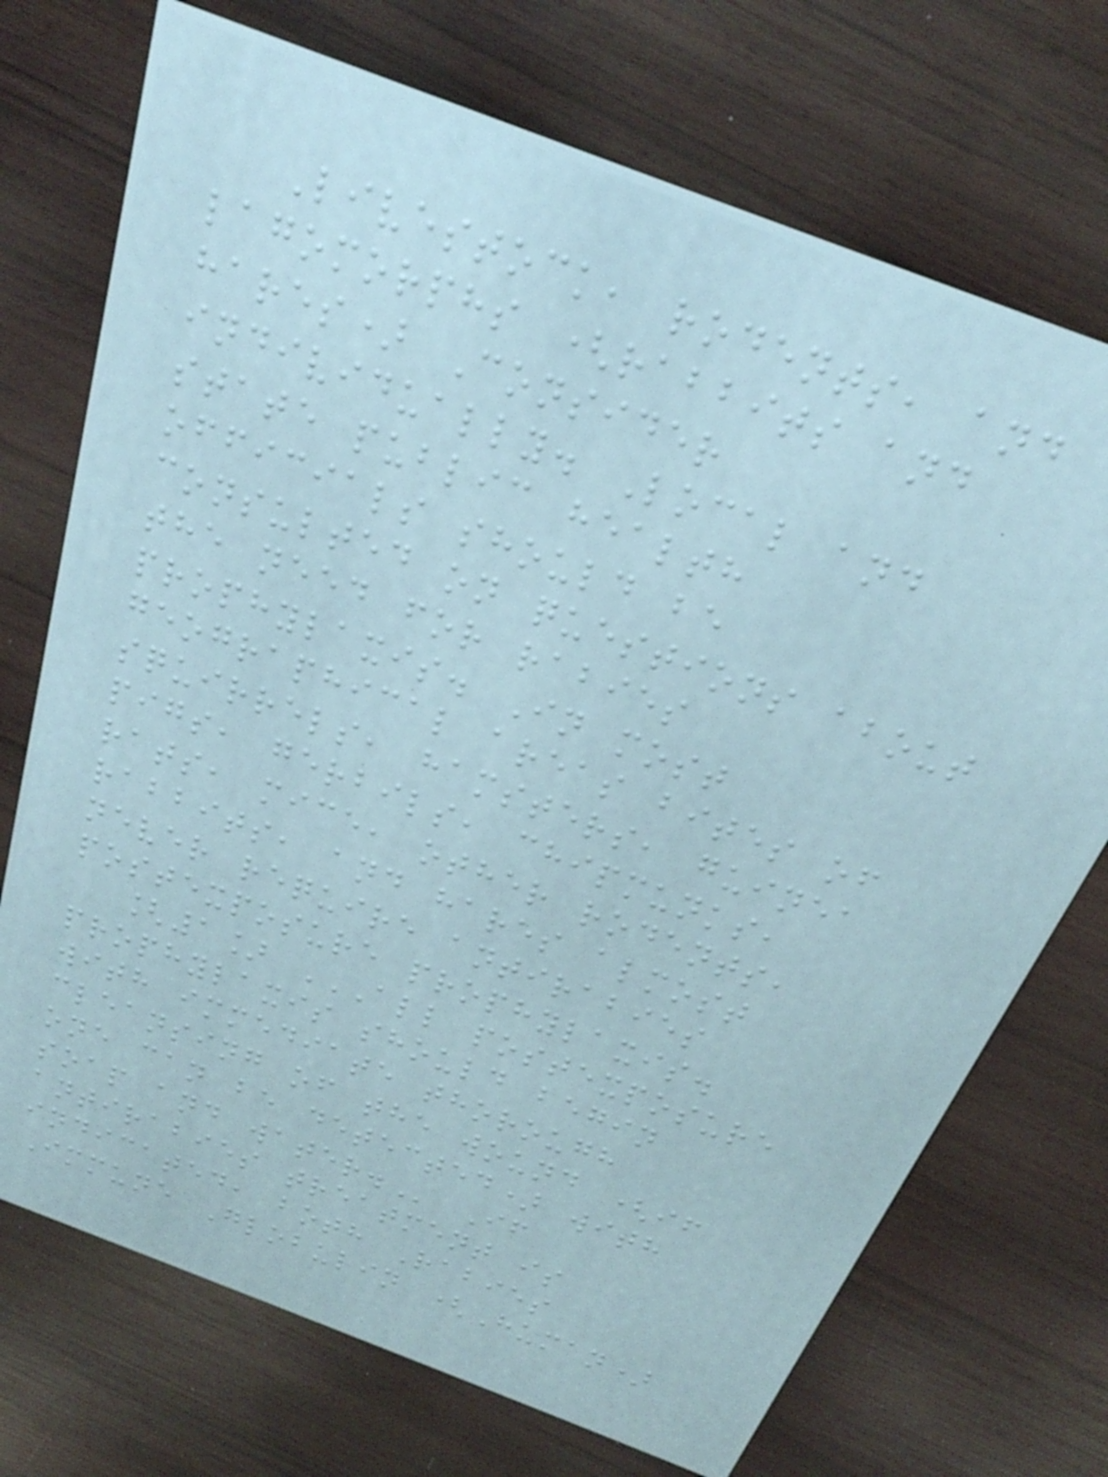Livestock, rodents, and
lagomorphs (rabbits and
hares) Consider
individually. Local and
state public health
officials should be
consulted on questions about
the need for rabies
prophylaxis. In most
geographical areas bites of
squirrels, hamsters, guinea
pigs, gerbils, chipmunks,
rats, mice, other rodents,
rabbits, and hares almost
never require antirabies
postexposure prophylaxis.
[1] ALL POSTEXPOSURE
PROPHYLAXIS SHOULD BEGIN
WITH IMMEDIATE THOROUGH
CLEANSING OF THE WOUND (IF
ONE CAN BE DETECTED) WITH
SOAP AND WATER. If
antirabies treatment is
indicated, both Rabies
Immune Globulin (Human)
